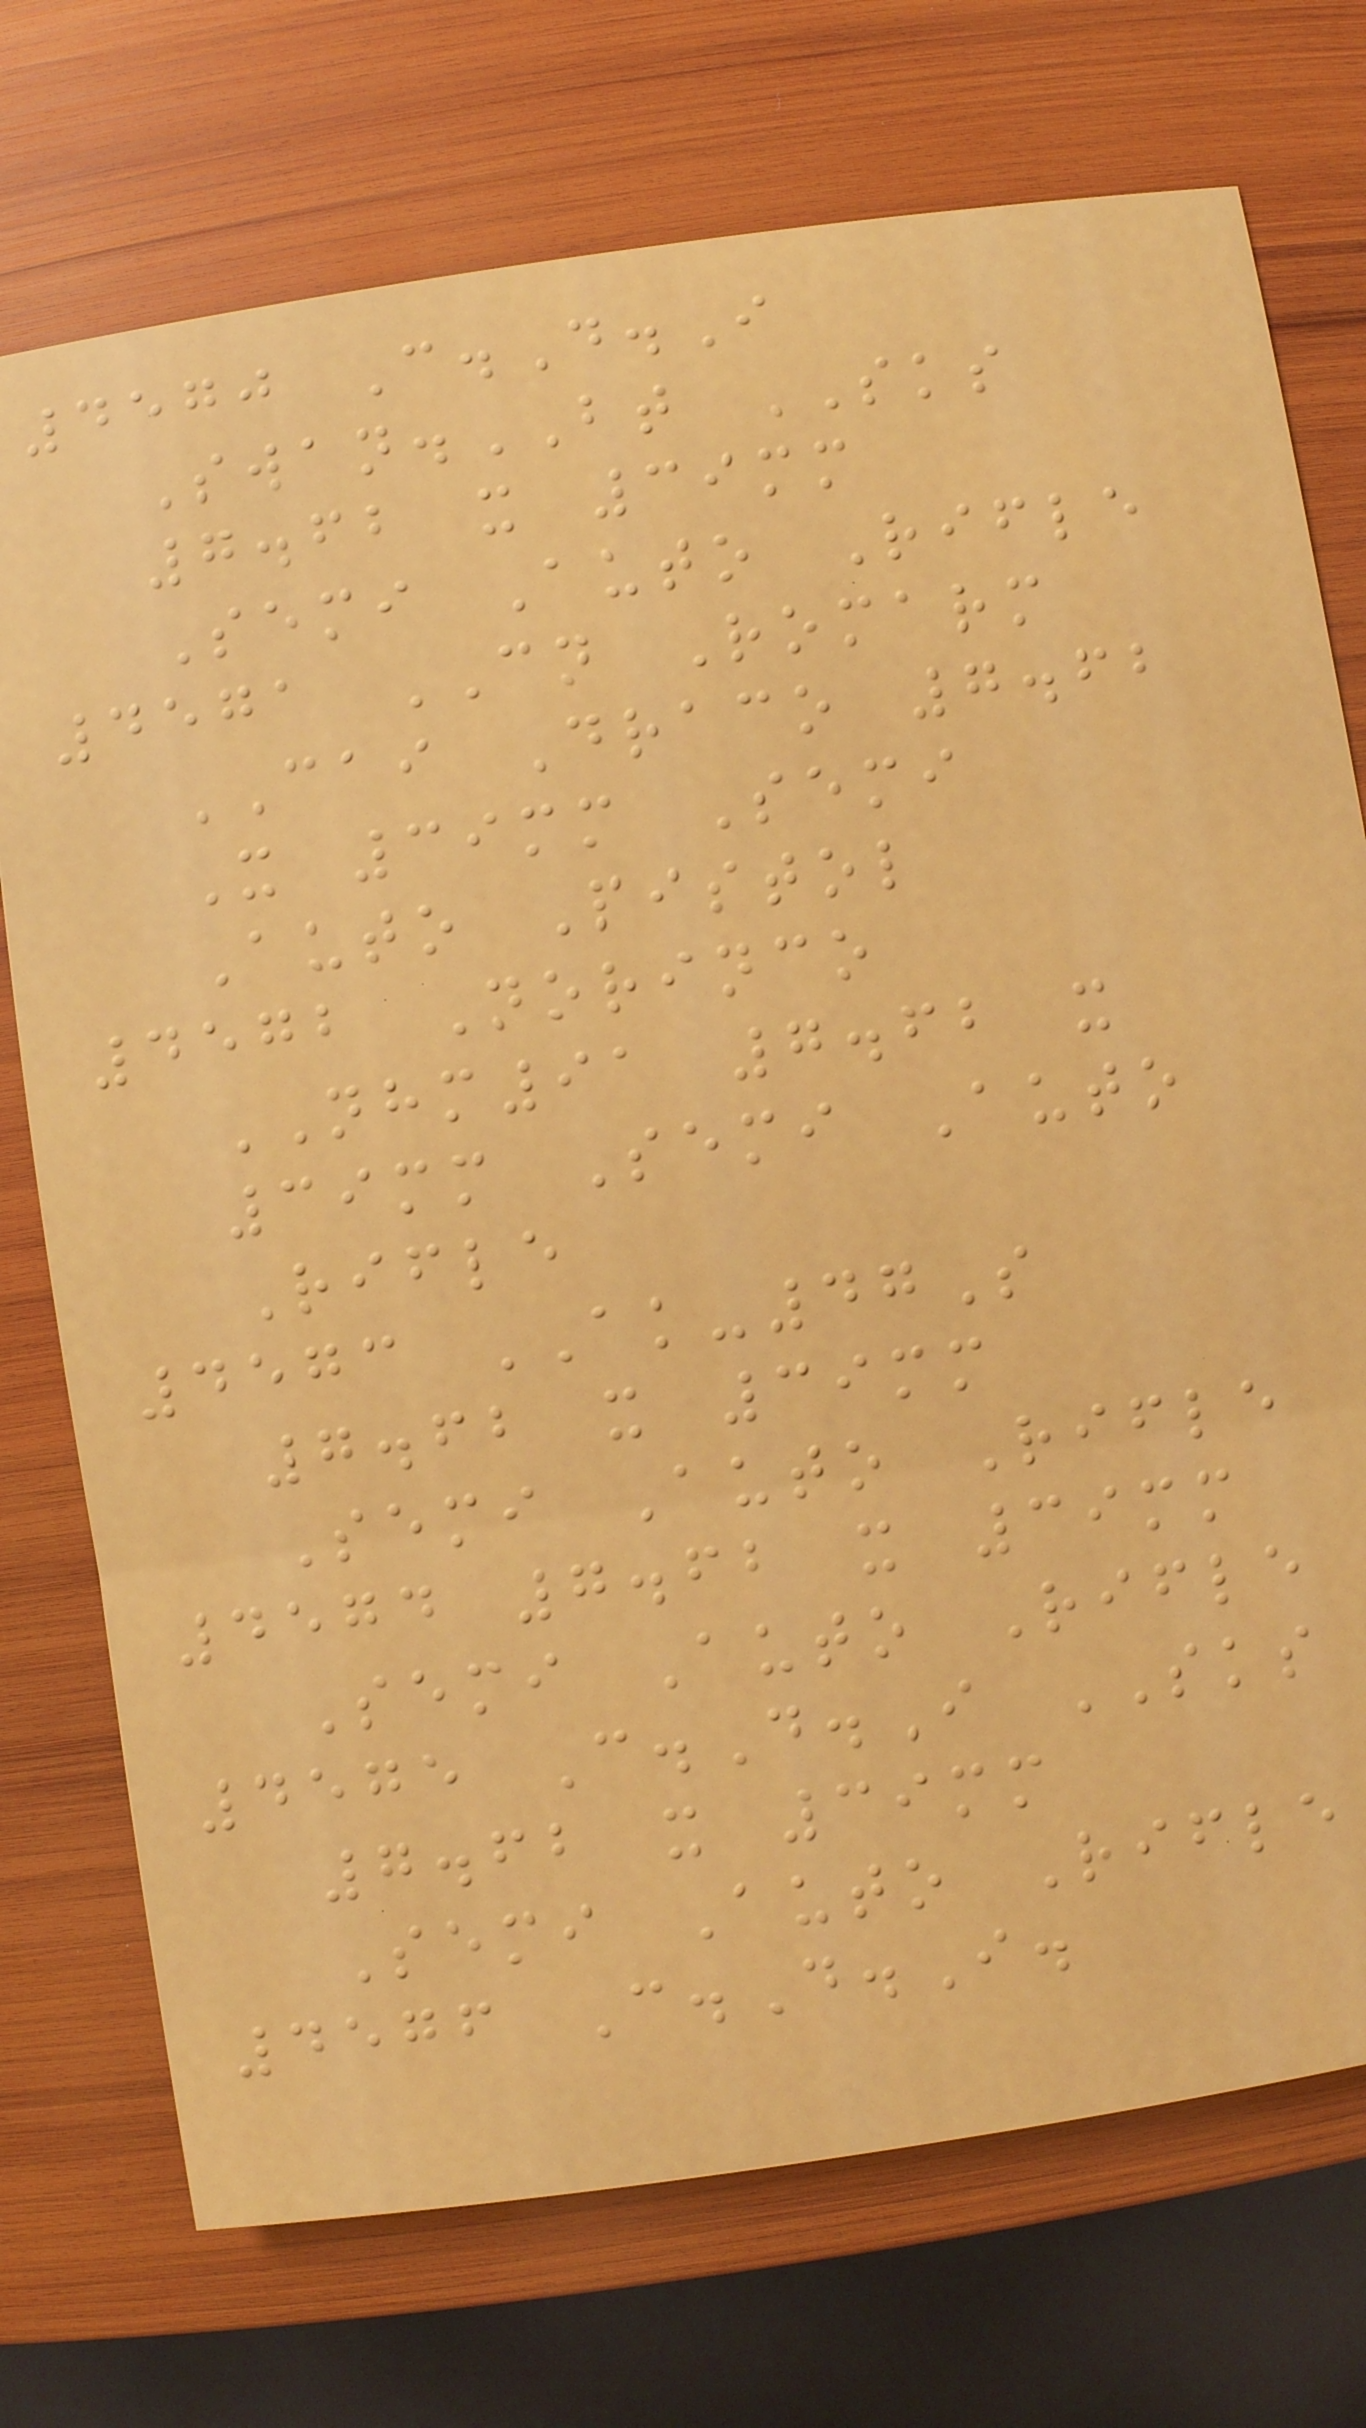4570 C.D.I
Swan.BT SKS
7.62 x 39mm
Semi Auto Rifle
4571 CN Romarm
CAI Draco 7.62
X 39mm Semi
Auto Pistol
4572 Norinco
NHM91 7.62 x
39mm Semi Auto
Rifle
4573 AK-47S
7.62 x 39mm
Semi Auto Rifle
4574 7.62 x 39mm
Semi Auto Rifle
4575 C.D.I SKS
7.62 x 39mm
Semi Auto Rifle
4576 C.D.I.
